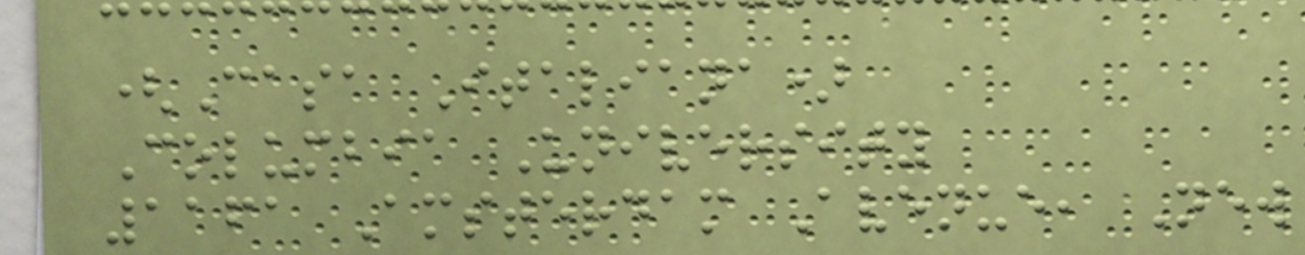(Casa Italiana)
Columbia University
1161 Amsterdam Avenue, New
